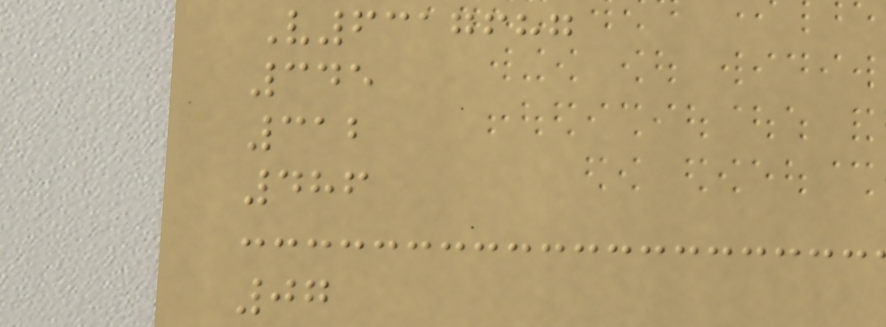V6317687
345
312
486
07
